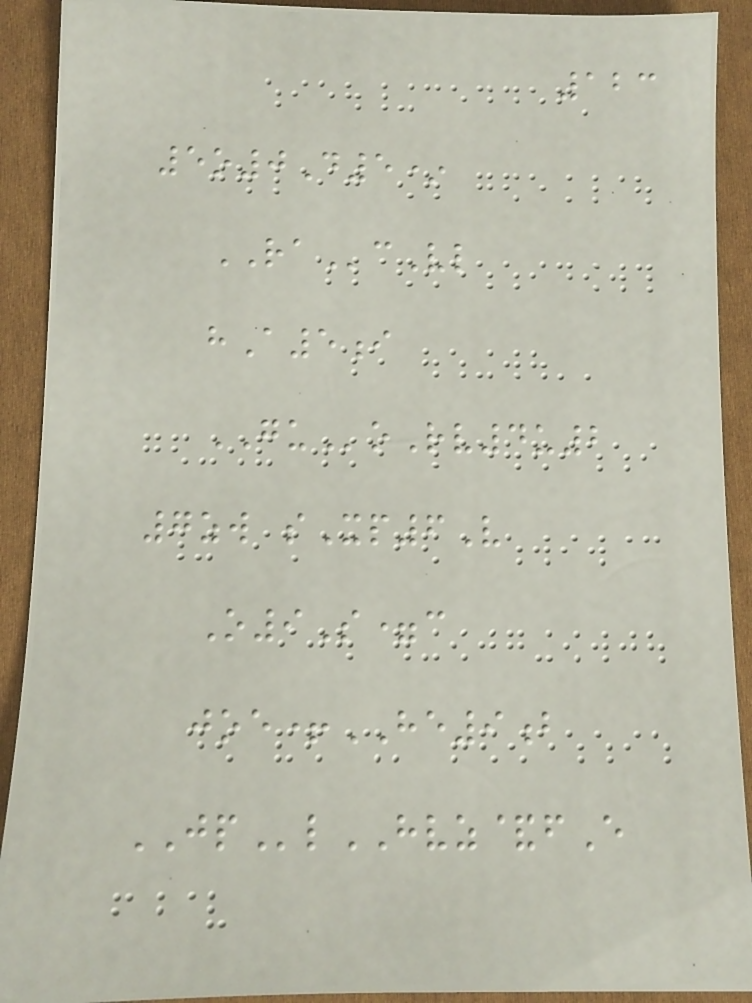123
5o0D5*
RAcVl
hA5i
GUoRv4u2
7zw sXp6V
O9S=c
joe+HE9b
JPlHVZ&fE
